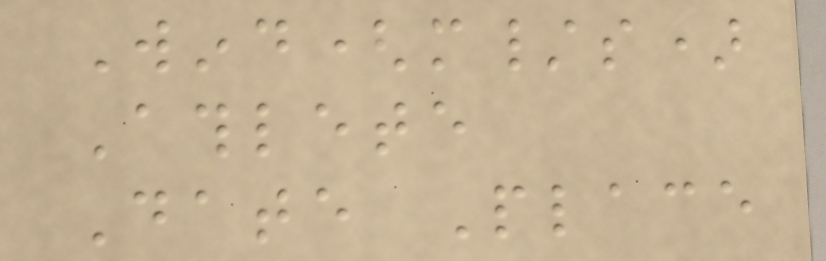Wind(m/s)
Athlete
Date Place
